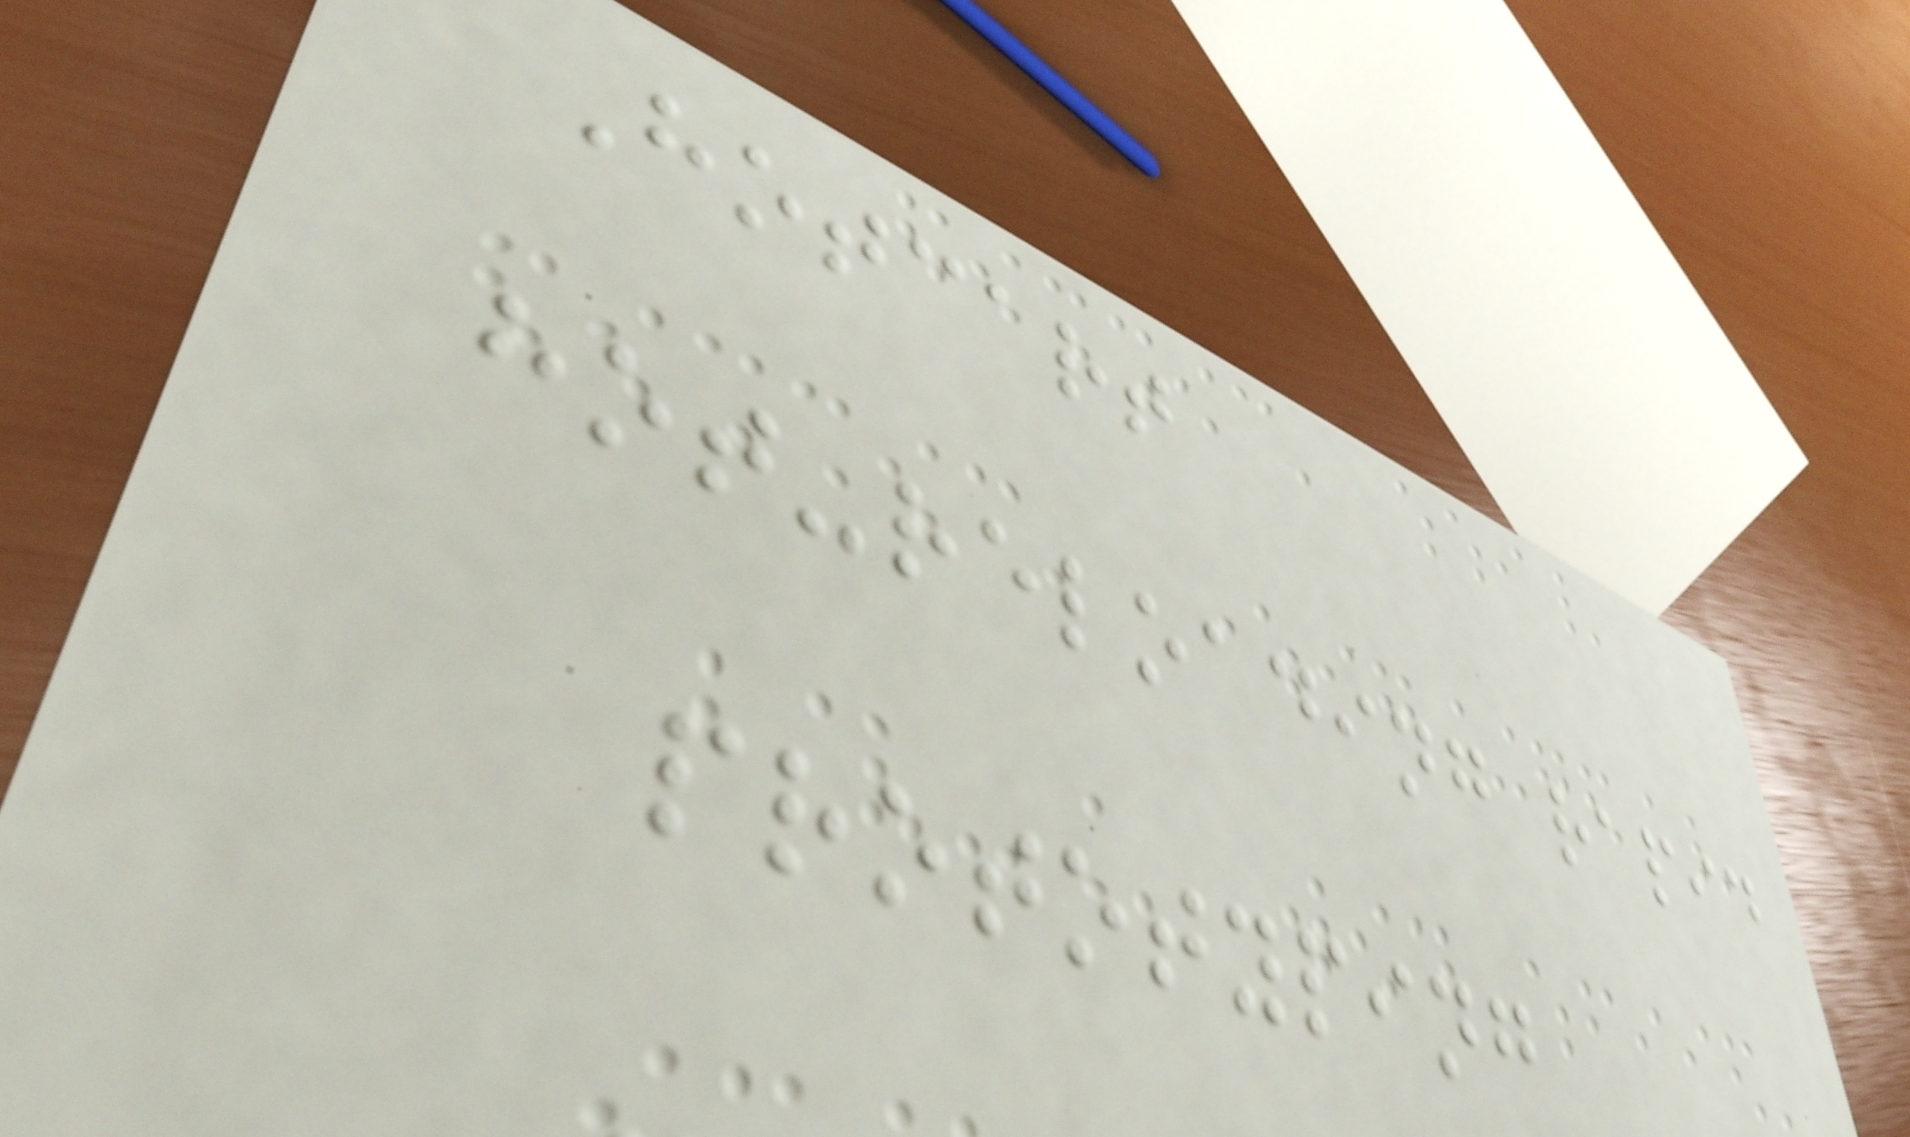Hotcart
hot-reloading rapid
prototyping
